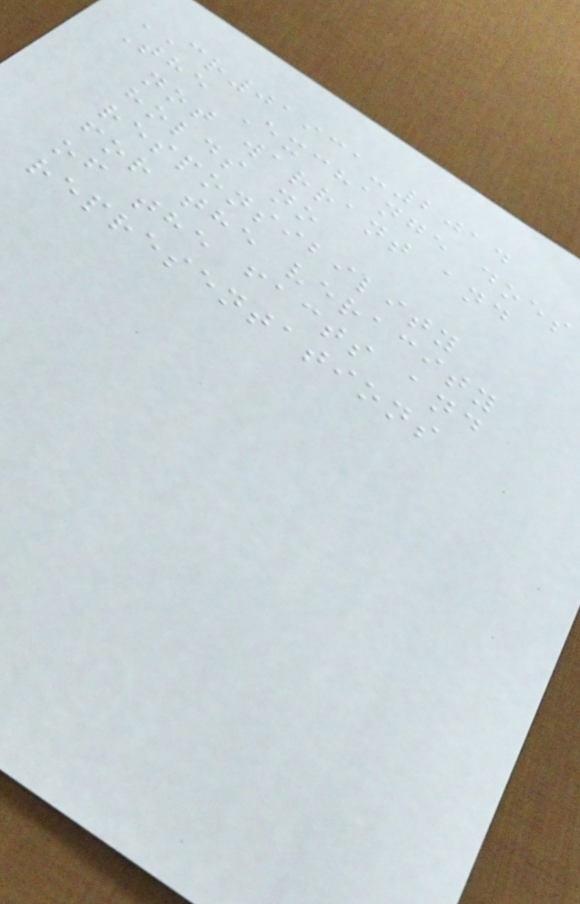CR01931-2014
The Exchange does
not warrant and
holds no
responsibility
for the veracity
of the facts and
representations
